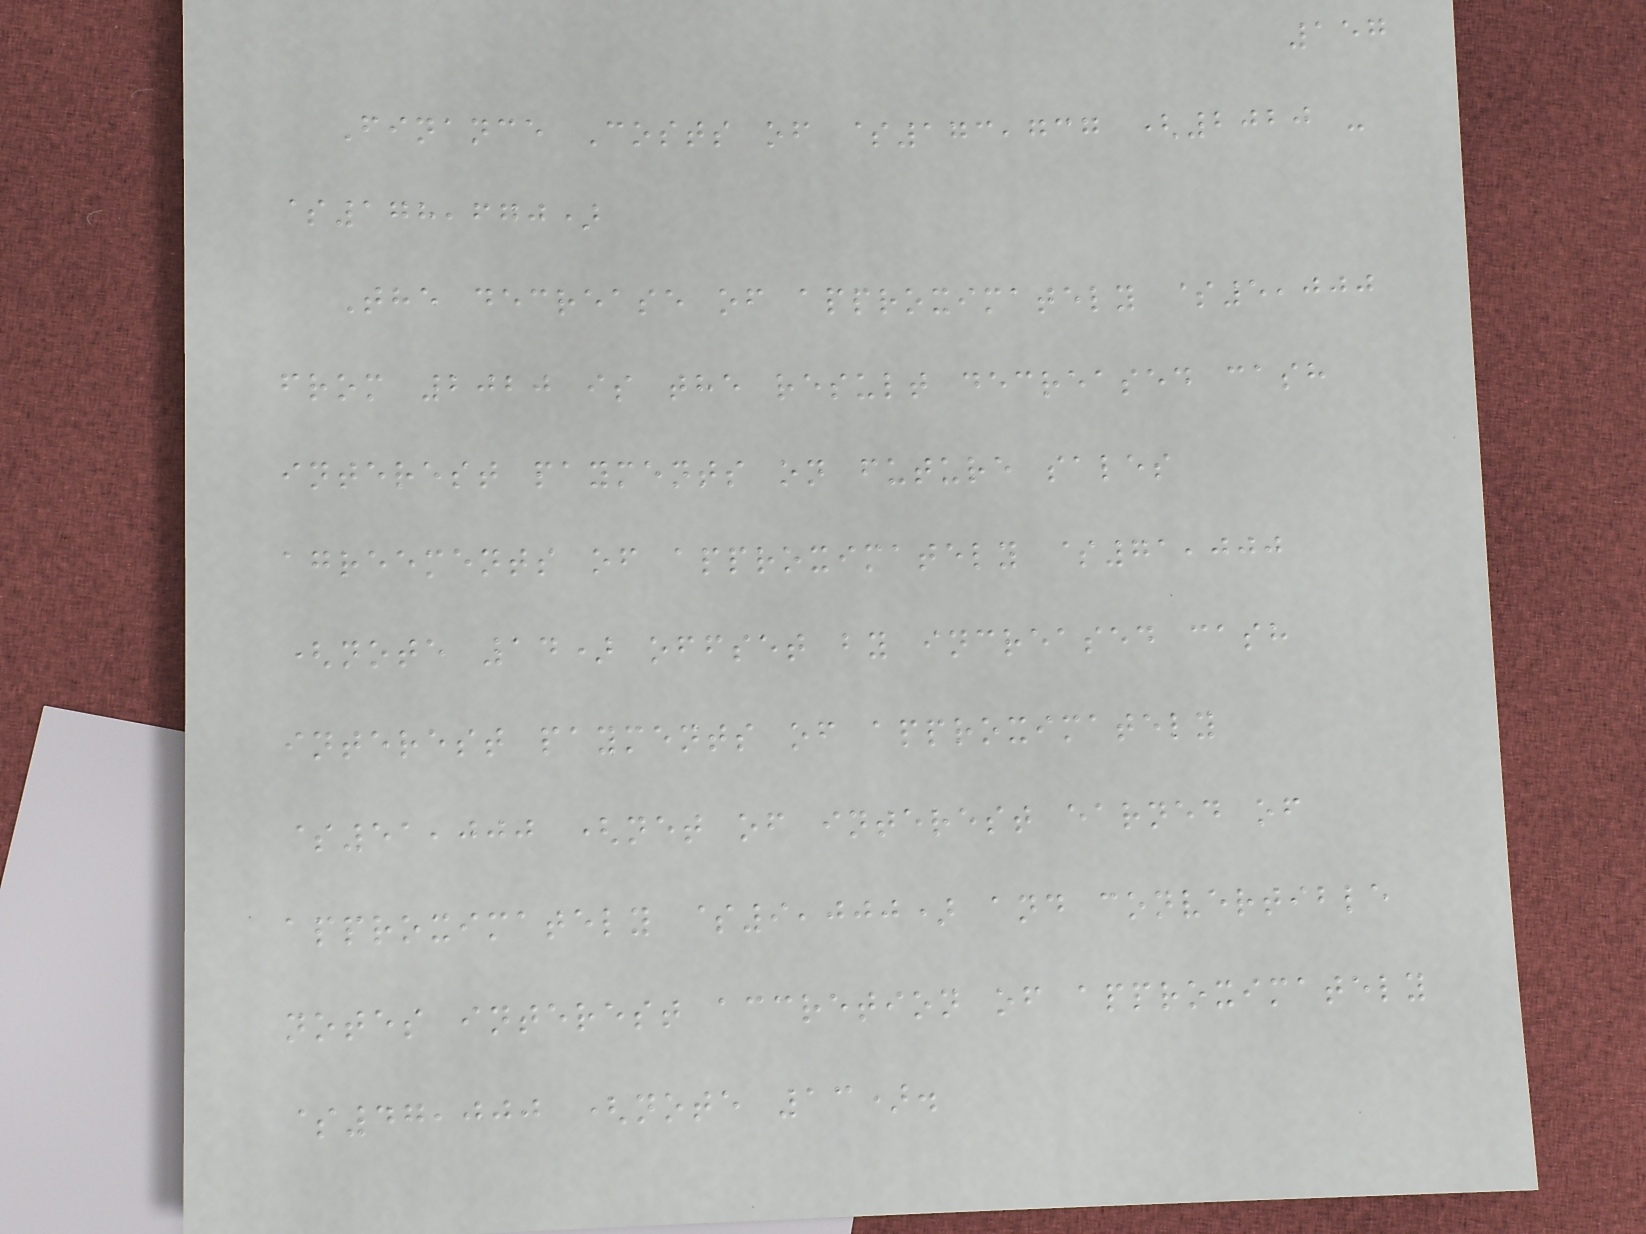157
Finance Costs of $173,737 (2020 -
$178,670)
The decrease of approximately $5,000
from 2020 is the result decreased cash
interest payments on future sales
agreements of approximately $71,000
(note 14) offset by increased cash
interest payments of approximately
$51,000 (net of interest earned of
approximately $9,000) and convertible
notes interest accretion of approximately
$47,000 (note 13).
